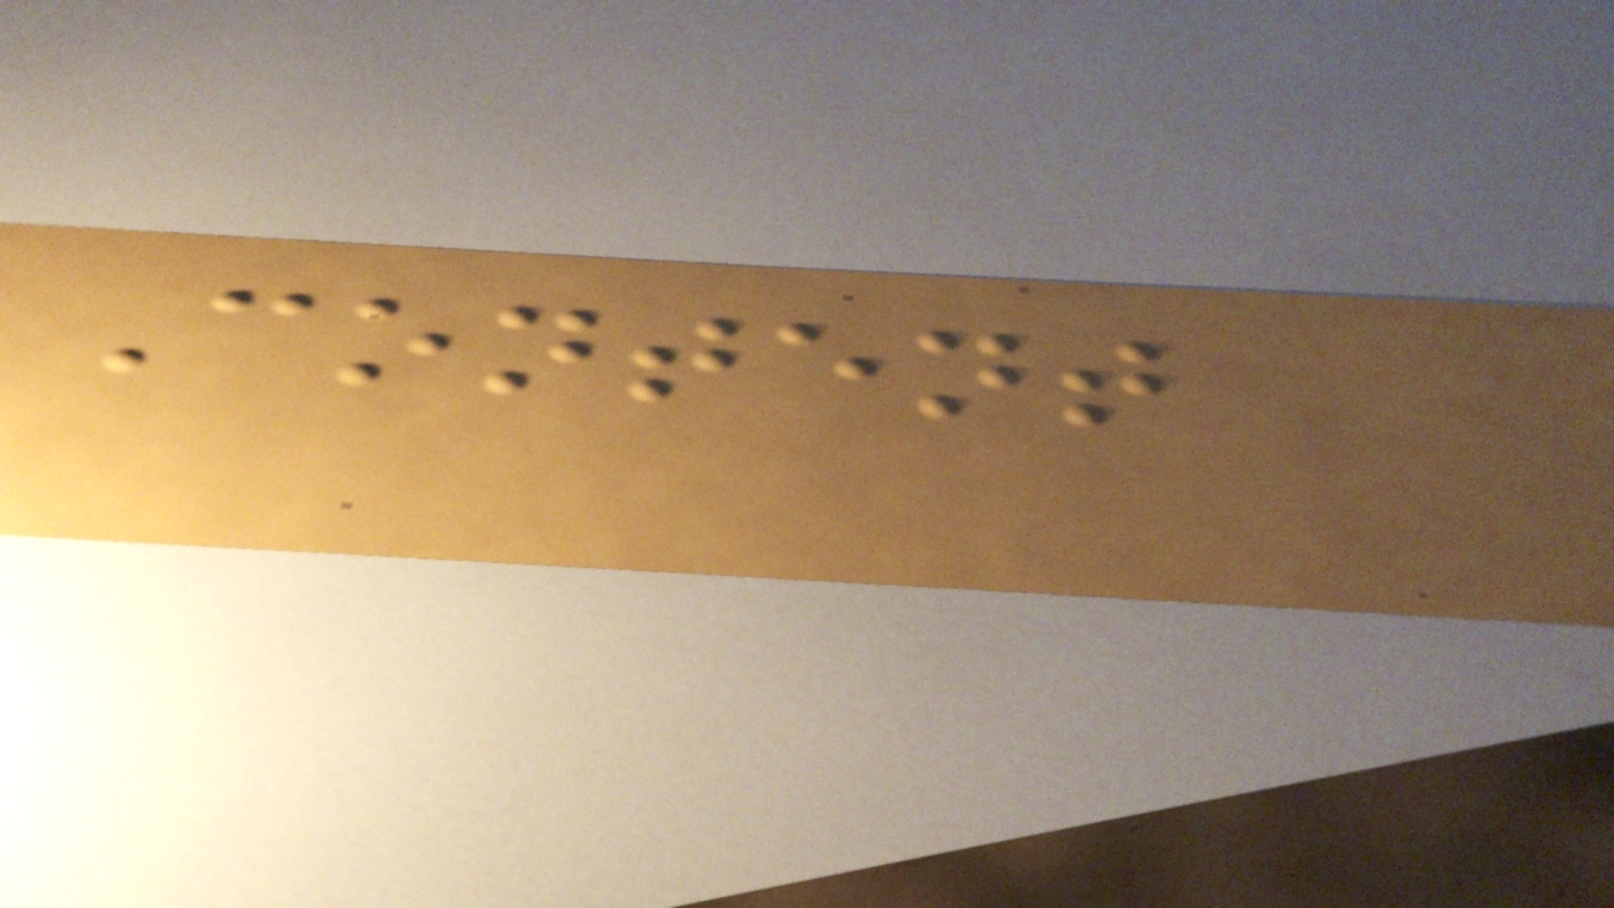Content
